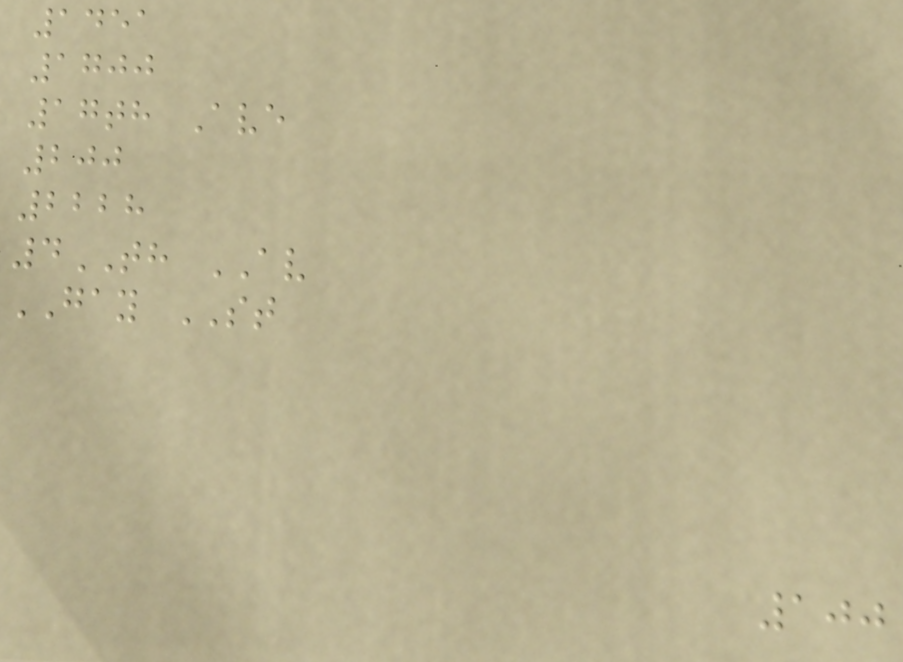1451
1700
17th Ave
200
2228
4TH AV
GAY ST
100
